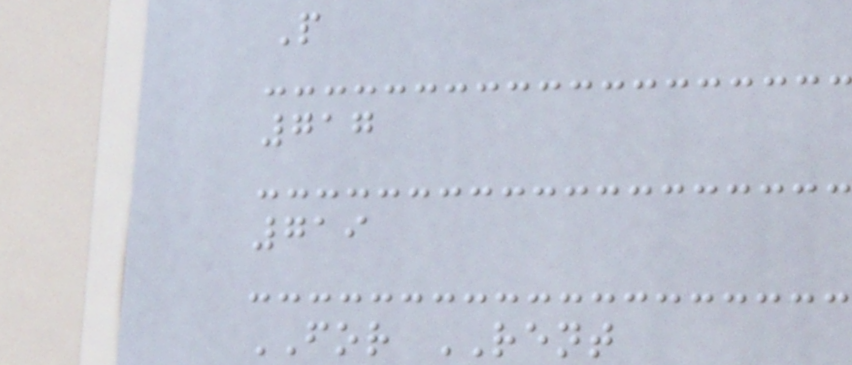P
717
719
FOR RENT
